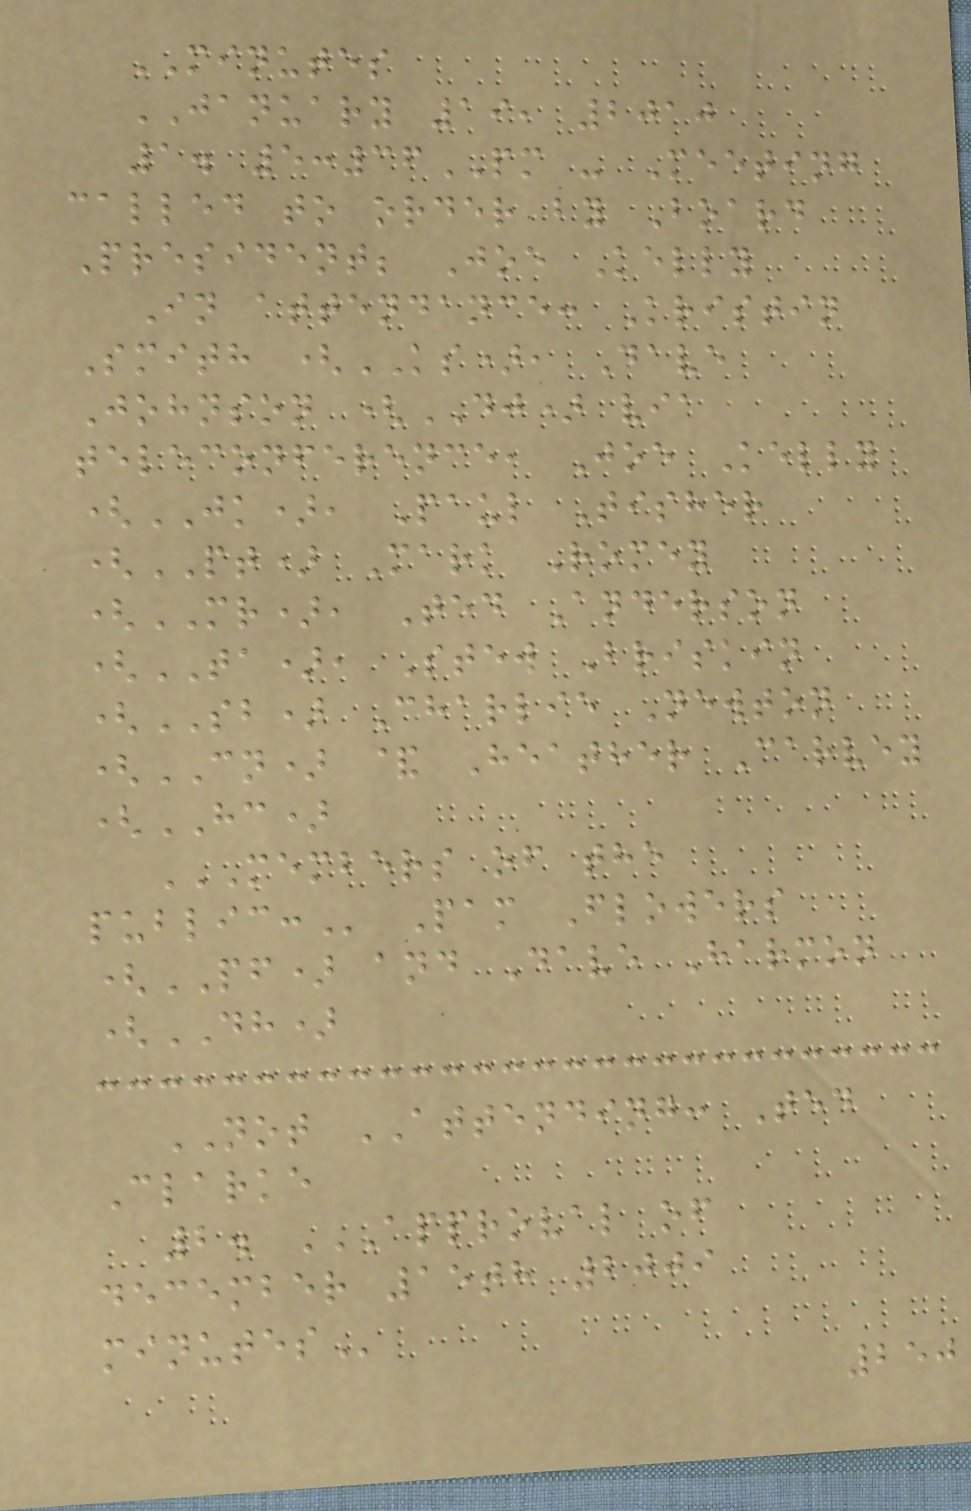MINUTES
JANUARY 19, 2010
1. 5:36PM - Meeting
called to order by Board
President; Joe Kelly
In attendance: Kristin
Smith (KS), Dave
Johnson (DJ) via
teleconference, Joe Kelly
(JK), Paul Tisher
(PT) Mark Romey
(MR), Ted Anderson
(TA), Stew Briskin
(SB) Charlie Newton
(CN) & Heather Carvey
(HC)
MEMBERS OF THE
PUBLIC: Pam Flowers
(PF) and Dave Harmon
(DH)
NOT ATTENDING: Ted
Clarke
2. APPROVAL OF
DECEMBER 15TH 2009
MINUTES
250
